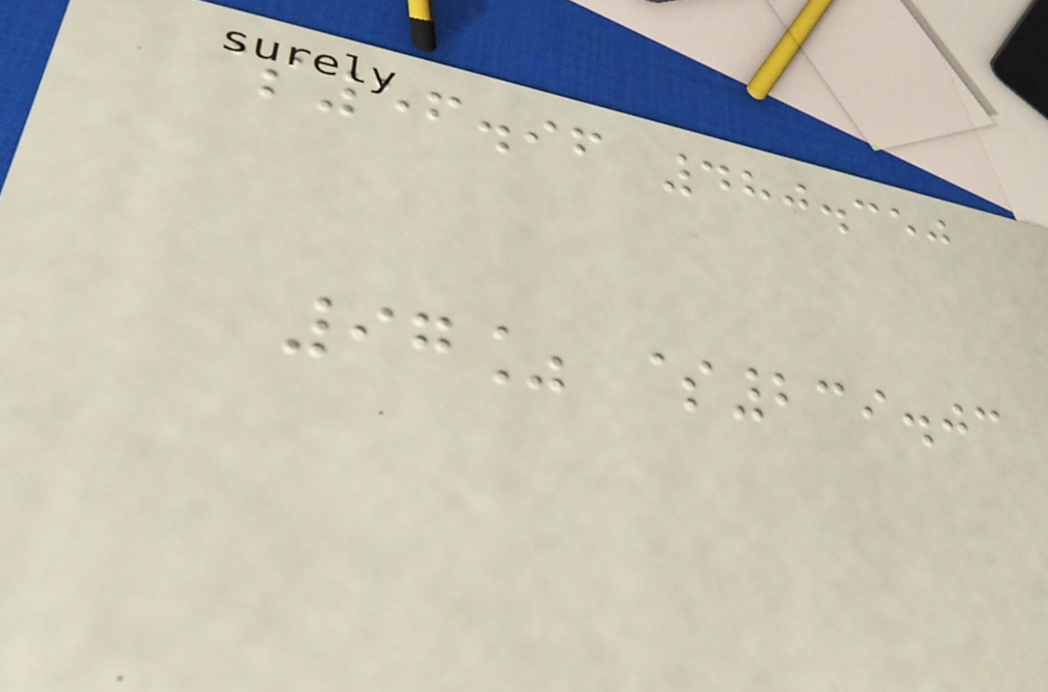$56.96 480.350
97% $239.03
